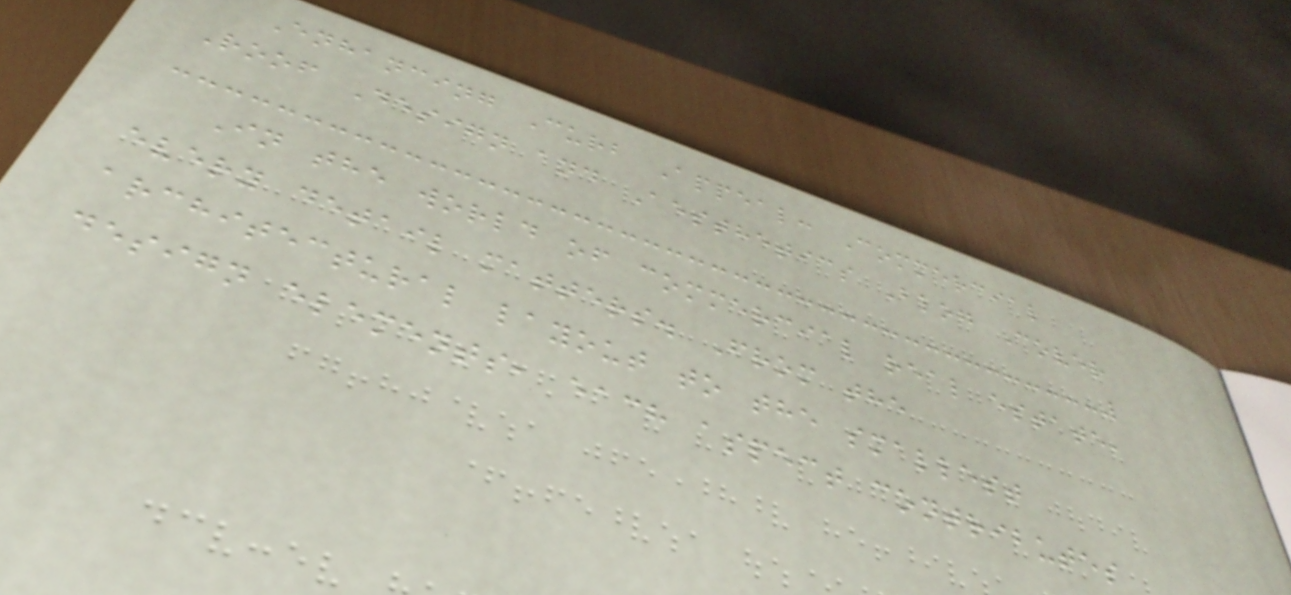Enhancing Curb Appeal: Commercial
Roof Design and Aesthetics Blog Cover
In the world of commercial real estate,
every detail matters. From the
architectural layout to the smallest
design elements, each aspect contributes
